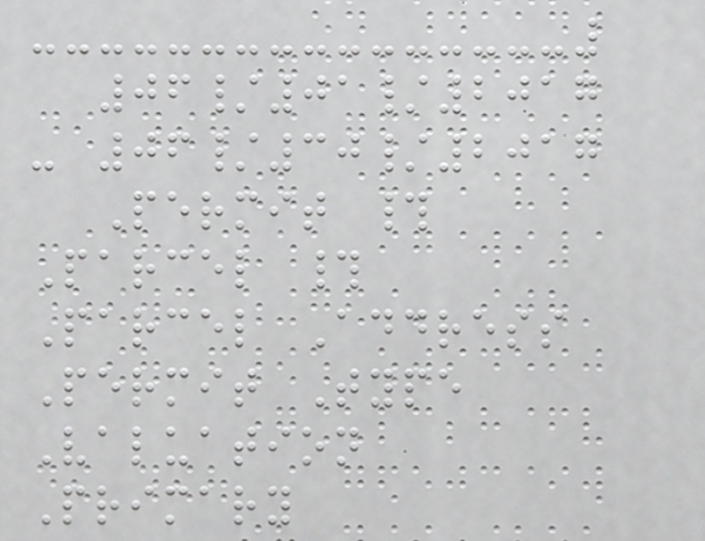06/01/2017
- 06/30/2017
Permit #
Parcel #
Parcel Address
Permit Type
Valuation
Primary
